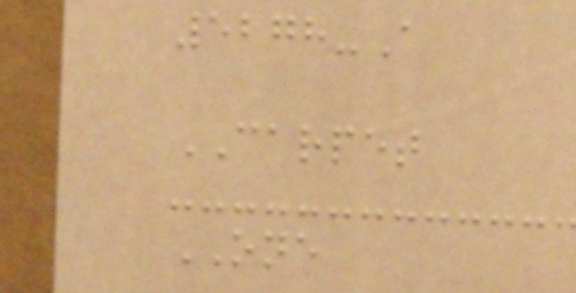5278-A
CARPET
ONE
